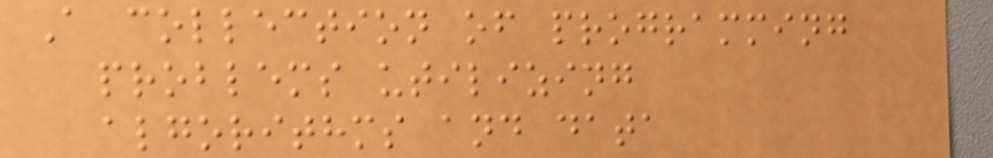A collection of programming
problems utilizing
algorithms and data
